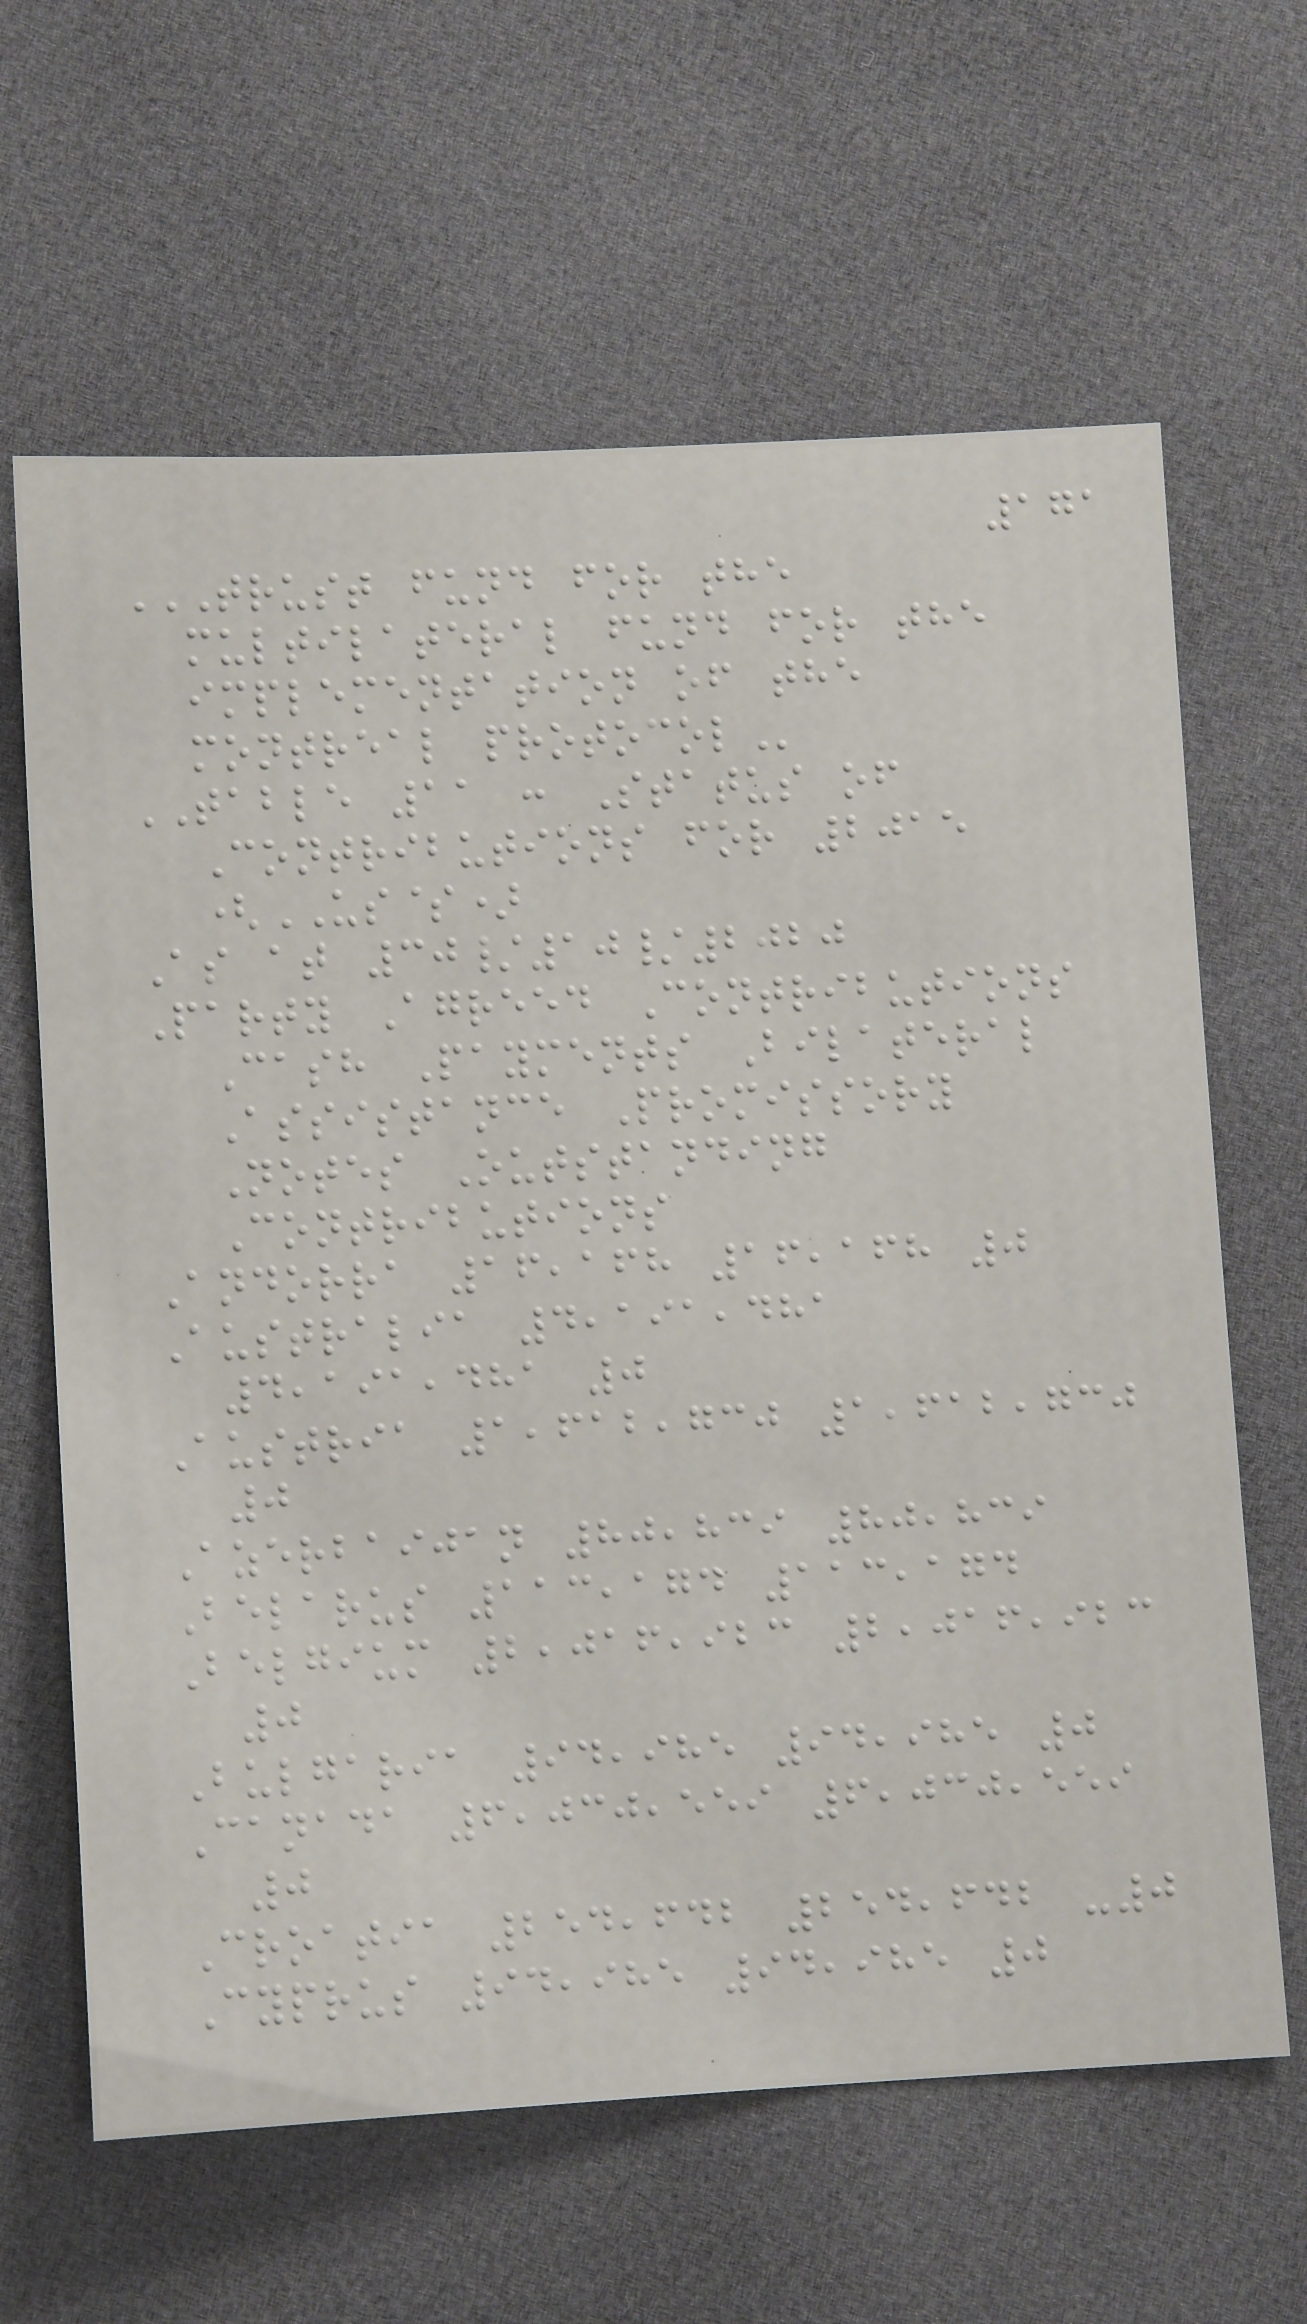171
TRUST FUND FOR THE
MULTILATERAL FUND FOR THE
IMPLEMENTATION OF THE
MONTREAL PROTOCOL
TABLE 11 : Status of
Contributions for 2015
(US$)
As at 30/10/2020
Party Agreed Contributions
Cash Payments Bilateral
Assistance Promissory
Notes Outstanding
Contributions
Andorra 16,168 16,168 0
Australia 4,191,481
4,191,481 0
Austria 1,612,730 1,612,730
0
Azerbaijan 80,839 80,839
Belarus 113,174 113,174
Belgium 2,016,923 2,016,923
0
Bulgaria 94,985 94,985 0
Canada 6,030,559 6,030,559
0
Croatia 254,642 254,642 -0
Cyprus 94,985 94,985 0
